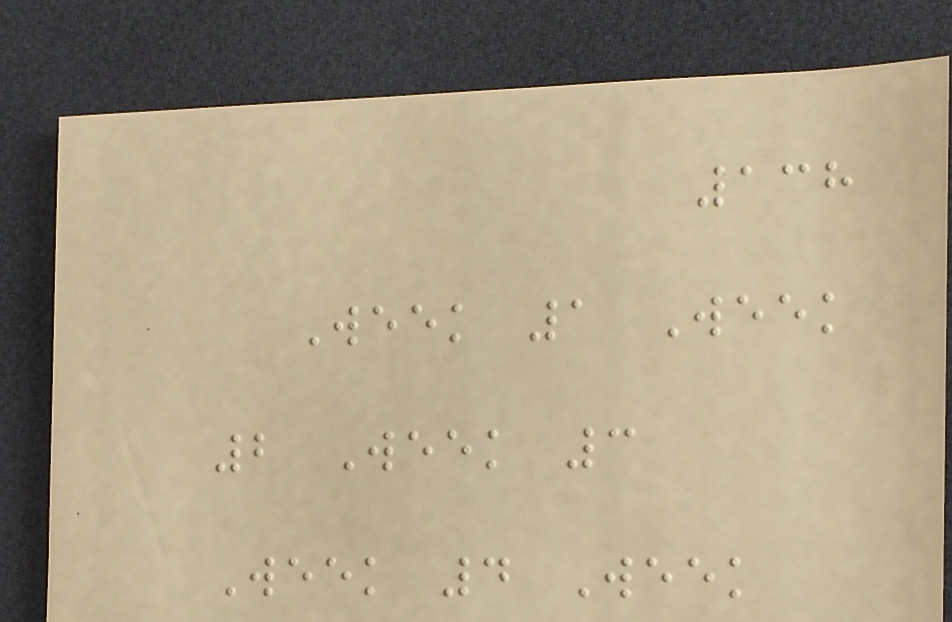138
Week 1 Week
2 Week 3
Week 4 Week
